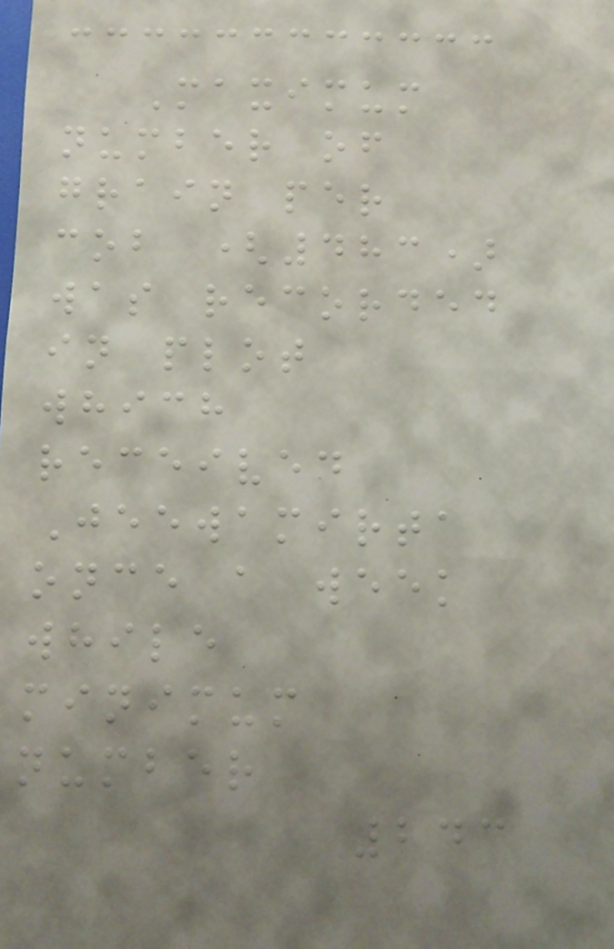Maximum
number of
grain per
cob (483)
was recorded
in plot
which
received
Jeewamirta
once a week
while
minimum
number
243
